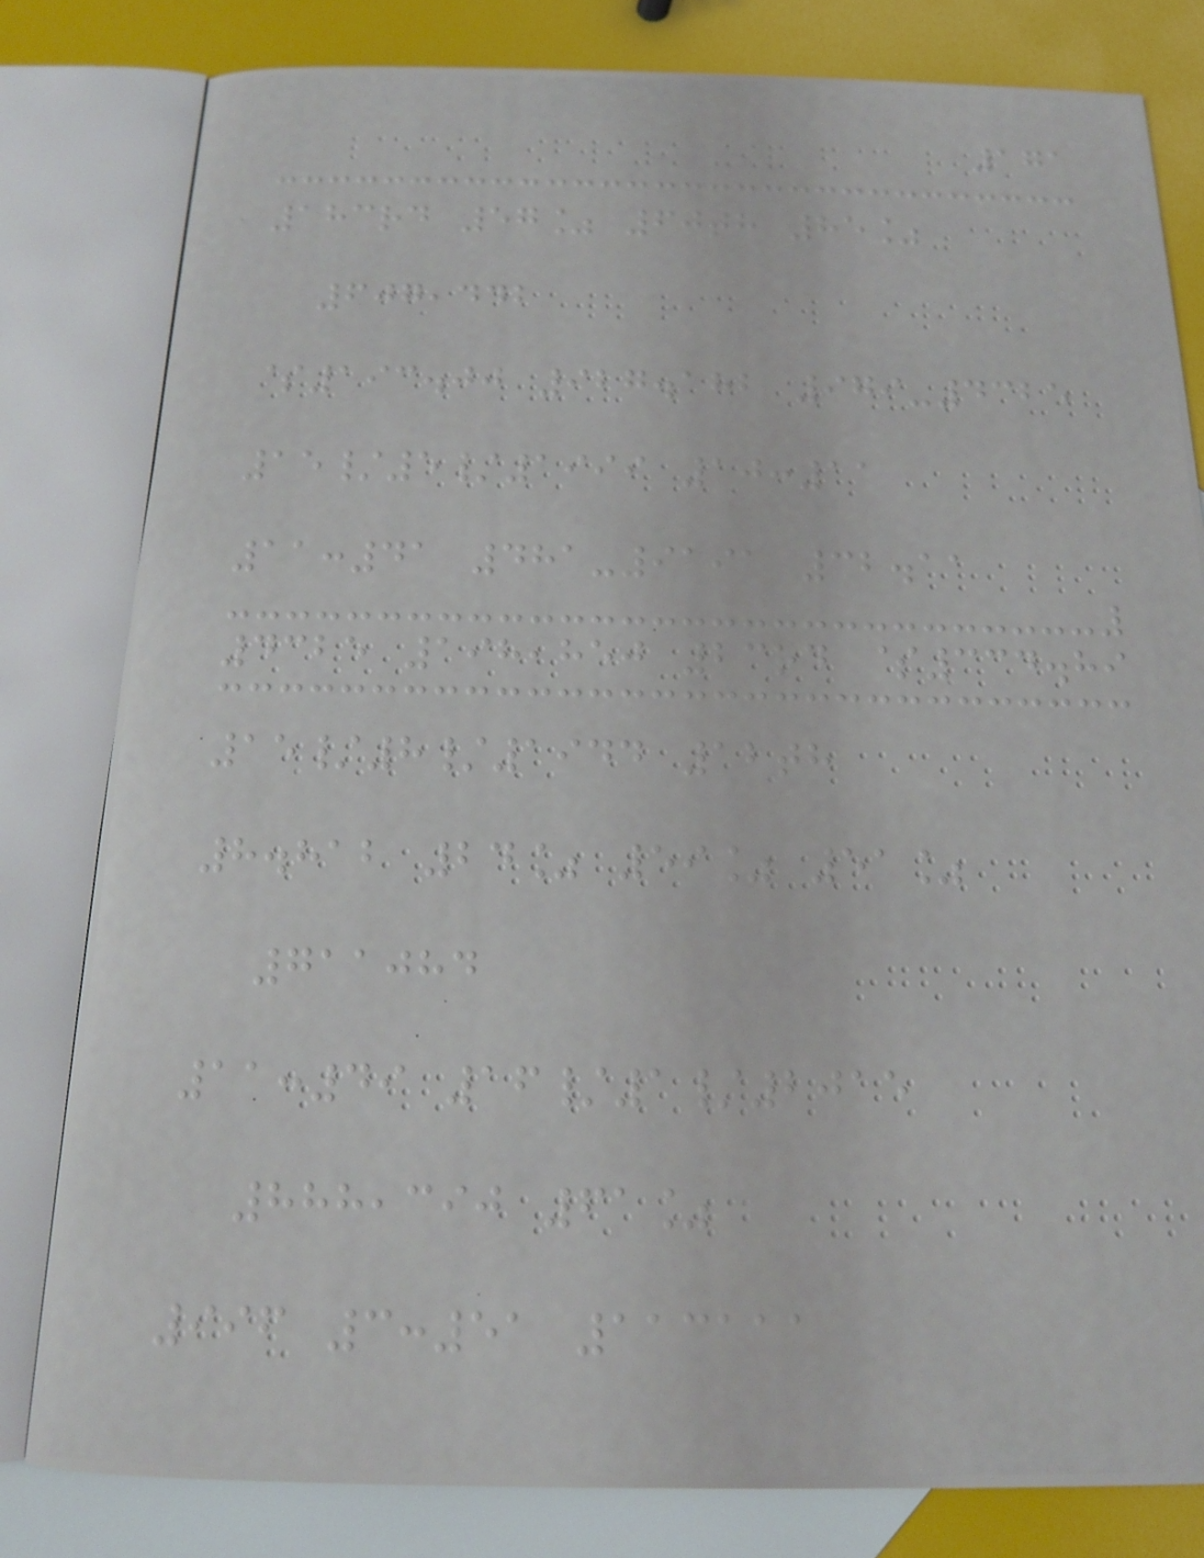171
183rd 57% 60th 85%
607,442
$193.00 927.182 979-4325
15/5/1999 10:11
11:41 481-9191 32.11
4325 198,850 23rd $334.89
15/8/1944 12th
8.812 24% 59% 51%
711084
11:49 16/1/2015
888,390 61%
996 3:51 113111
